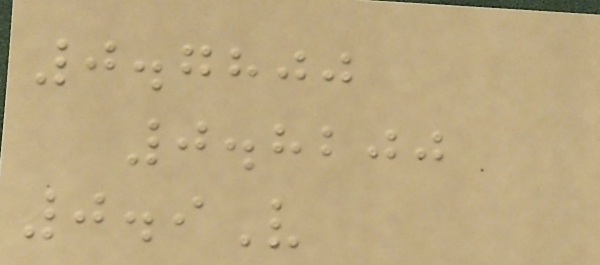0.7800
0.8200
0.9V
